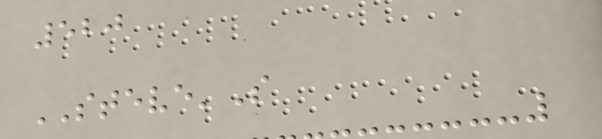520
STEVE'S
